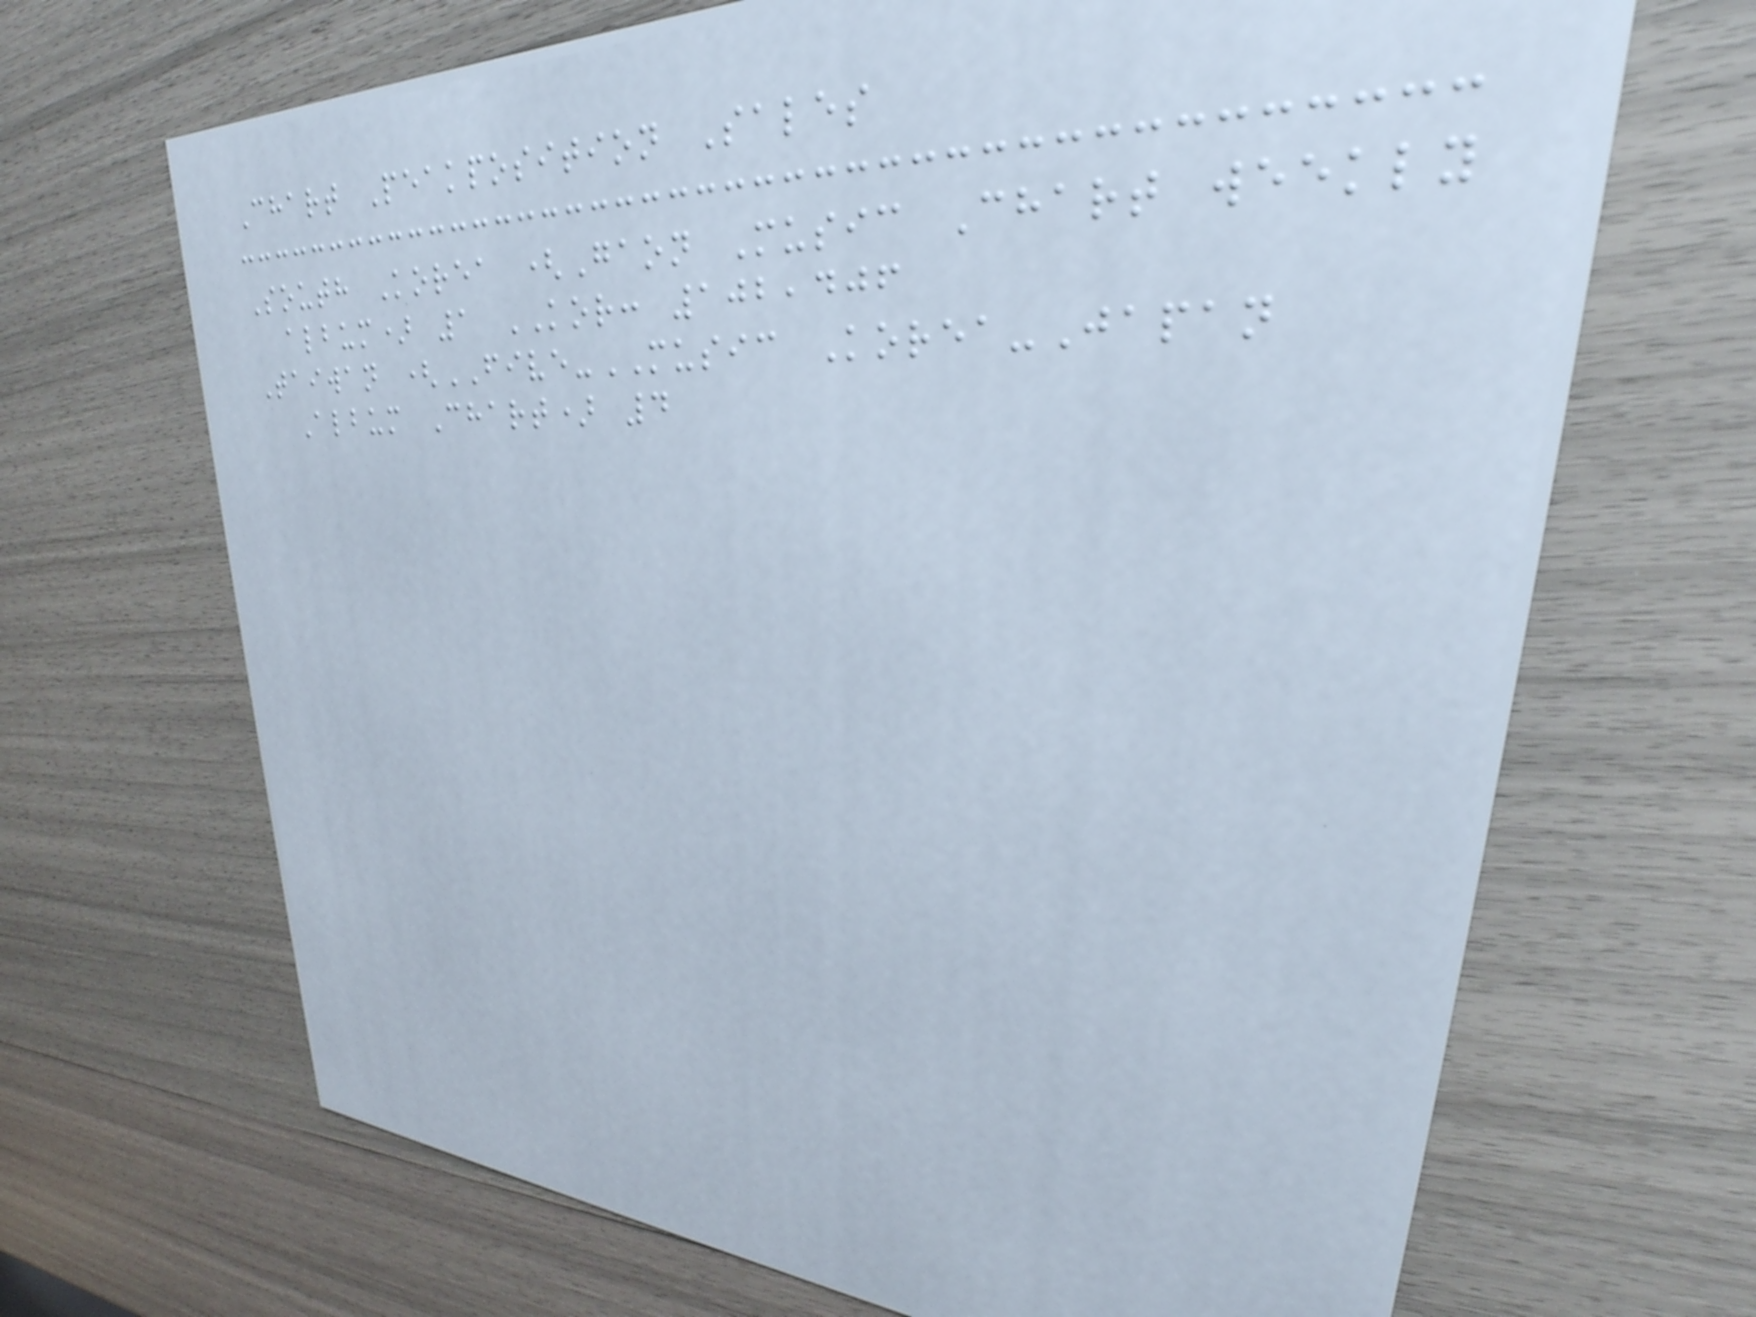Chart Peakposition Sales
South Korea (Gaon Music Chart weekly
album) 1 KOR: 102,406
Taiwan (FIVE-MUSIC Korea-Japan
Album Chart) 4
